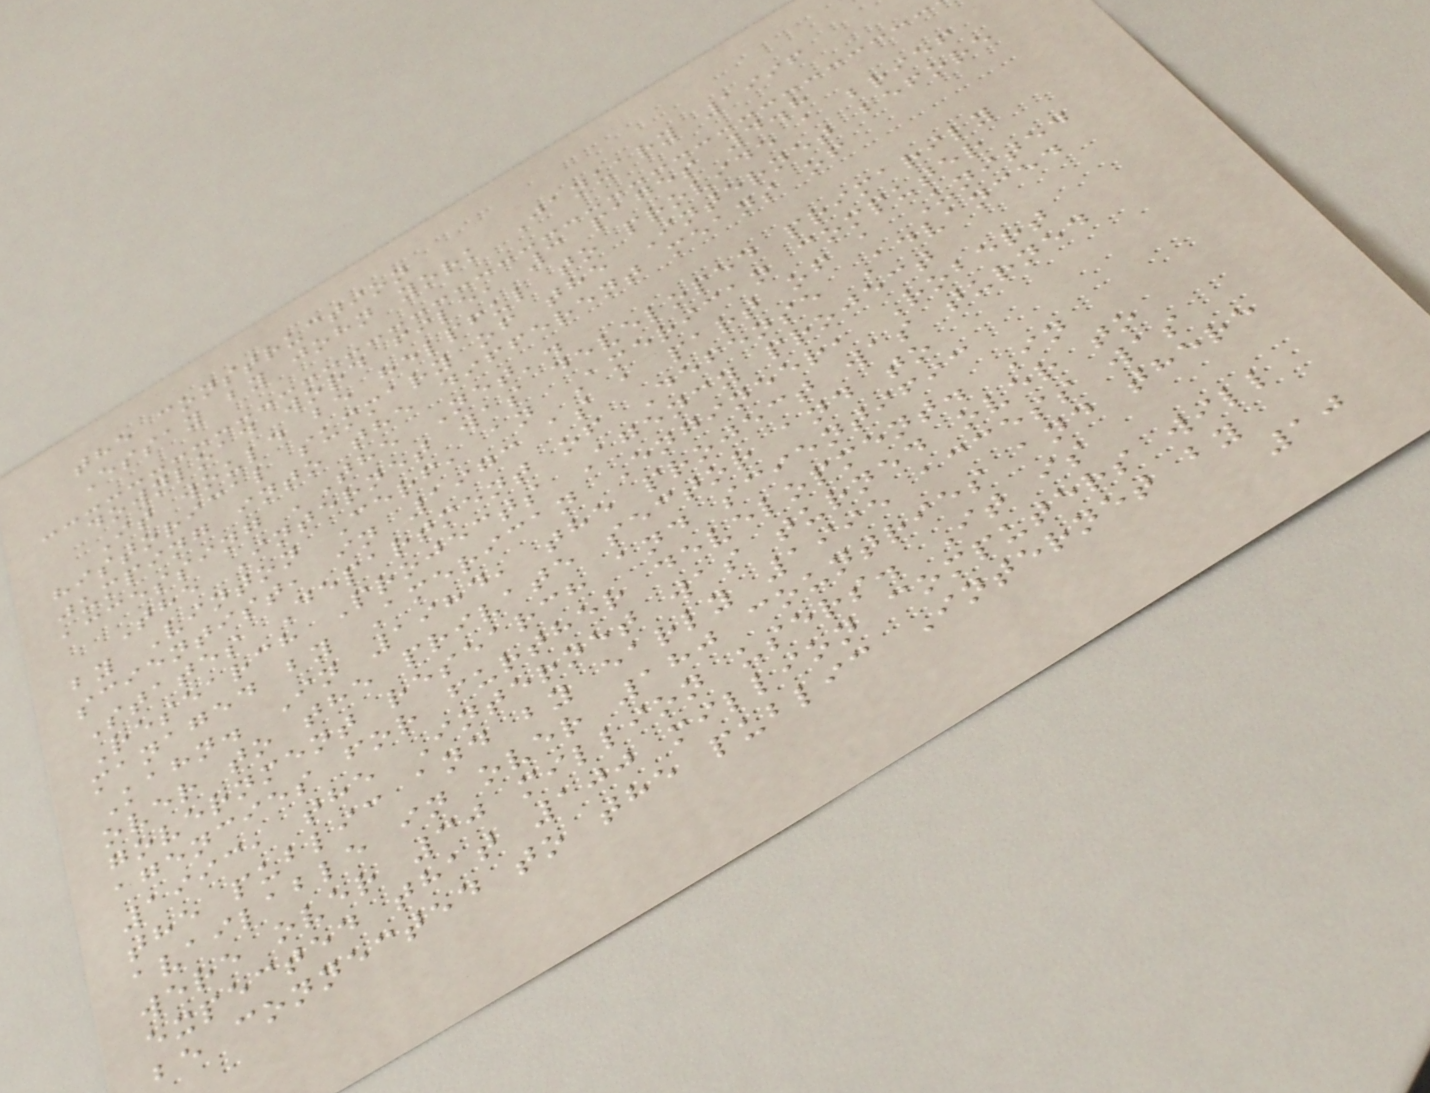the construction
Essay by john york January 1996
download word file, 3 pages 4.8
It would be helpful to provide a brief
historical summary of the Internet before
jumping into the different means of
accessing 'The Net'.
The Internet was developed primarily
by Vinton Cerf, an American computer
scientist, in 1973 as a part of a United
States Department of Defense Advanced
Research Projects Agency project
managed by American Engineer, Robert
Kahn. In 1984, the project was turned
over to the private sector and to
government research and scientific
agencies for further development. In
1993, the Internet was turned over to
the public and by early 1995 access was
available in over 180 countries and there
were over 30 million users. It is
expected that 100 million computers will
be connected to the public Internet by
10
